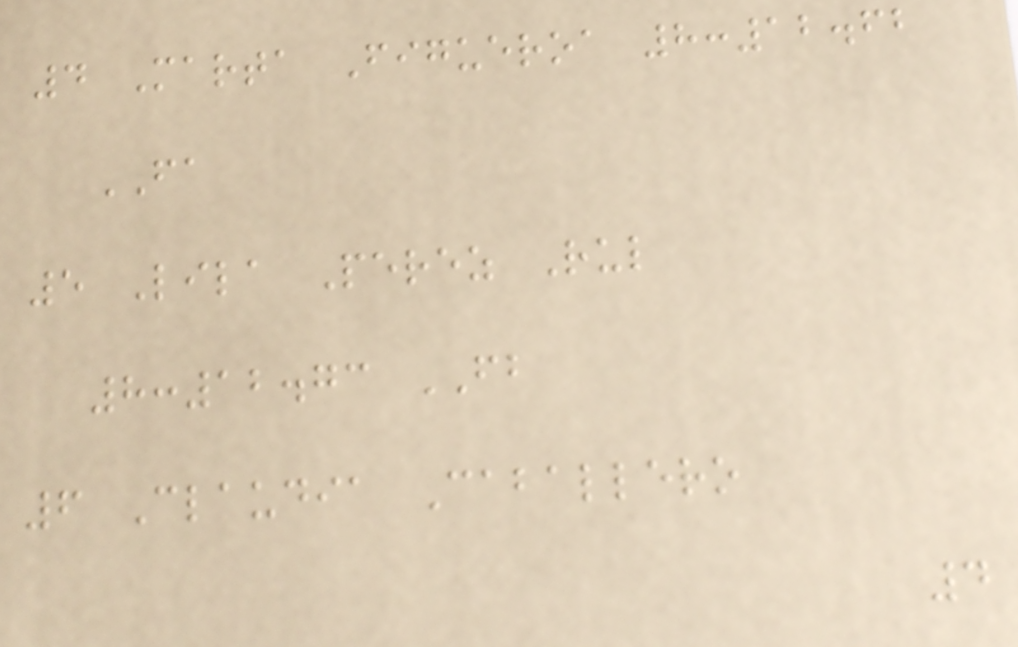4 Marta Figueroa 8:12.62
FA
5 Lila Perez Rul
8:12.73 FB
6 Claudia Caballero
4
